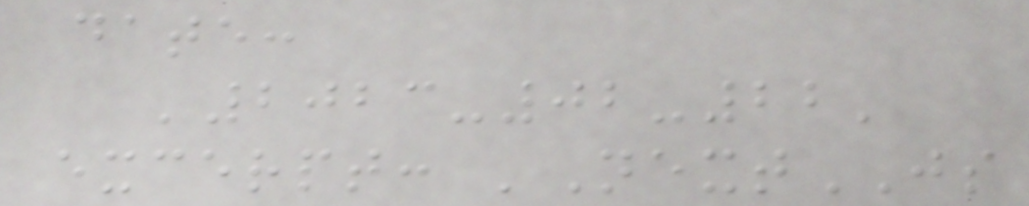date:
'2023-02-22'
excerpt: 'NextJS
